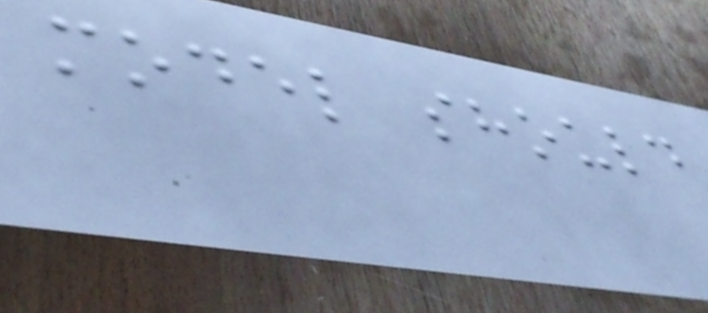model should
